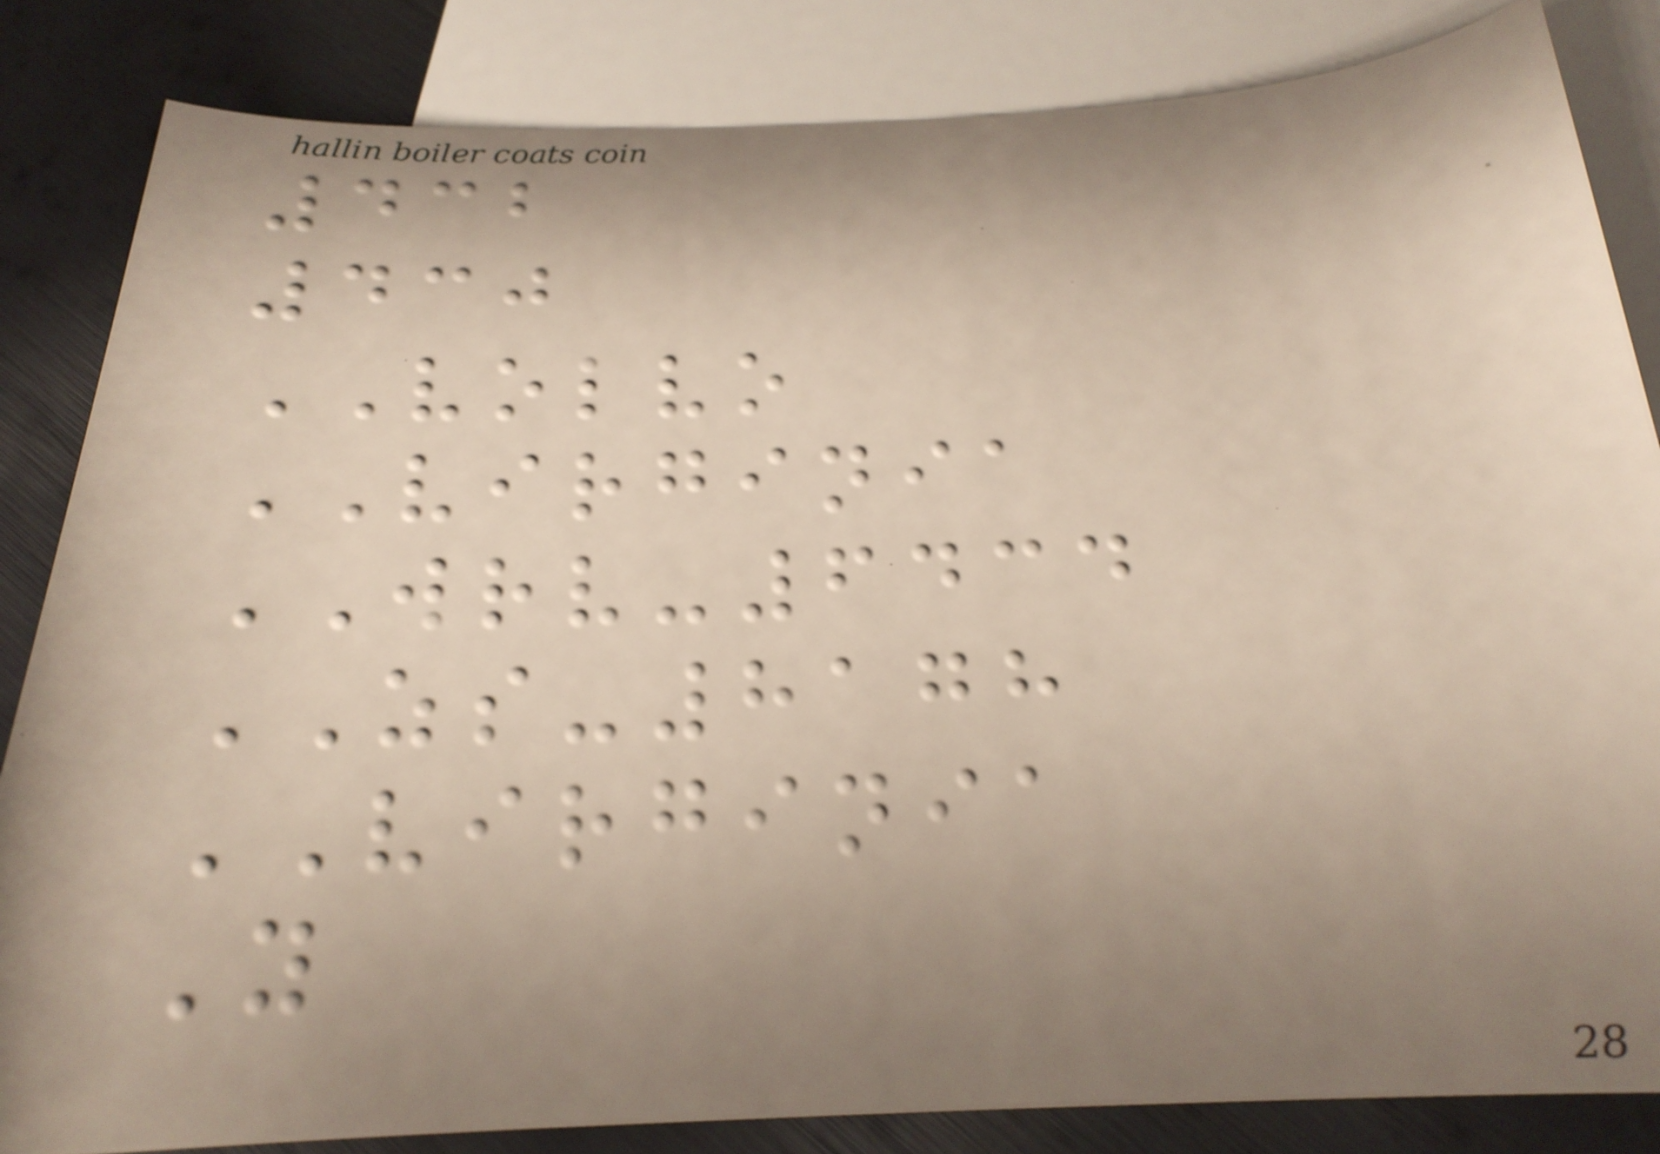432
430
VOLVO
VIRGINIA
WRV-6434
ZS-8178
VIRGINIA
Y
